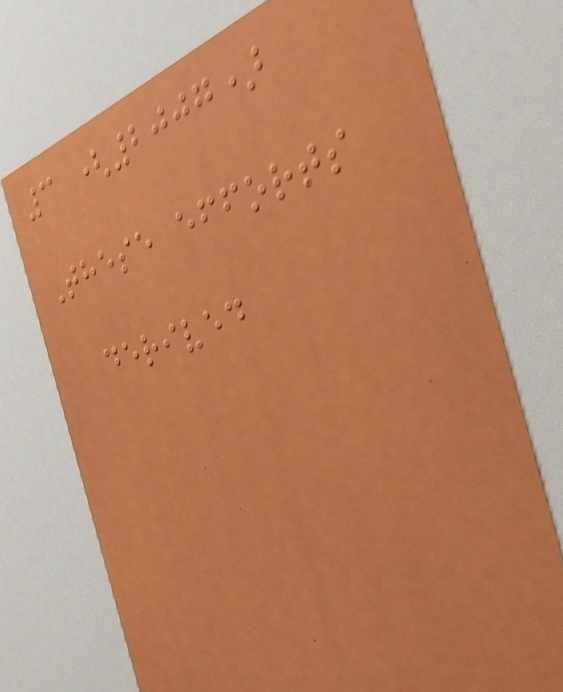3 (2007)
These efforts
derived
